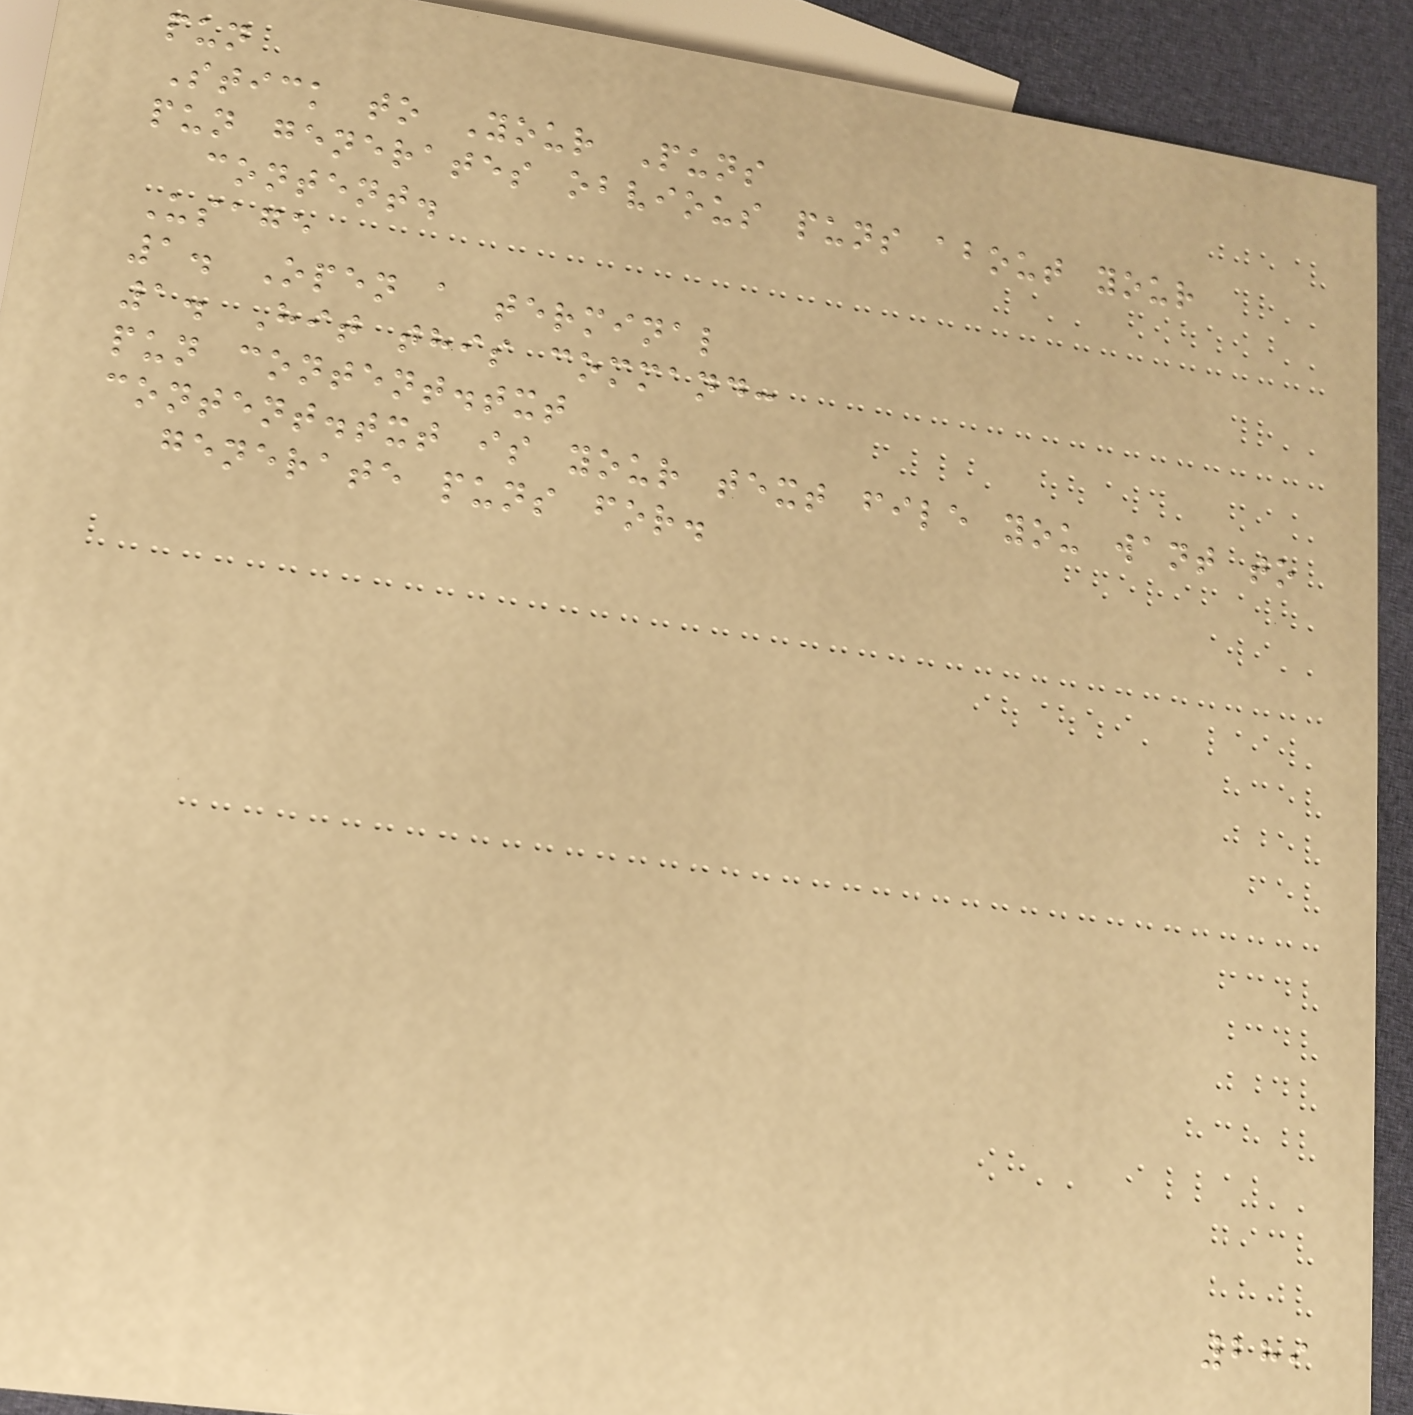pun
Stick to Your Puns
pun generates obvious puns about your
content.
Usage
1. Open a terminal
1. Hit this command:
pun content.txt
content.txt is your text file you want to
generate puns for.
289
